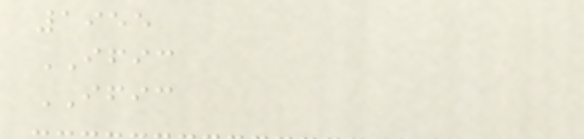1955
IFIC
IFIC
